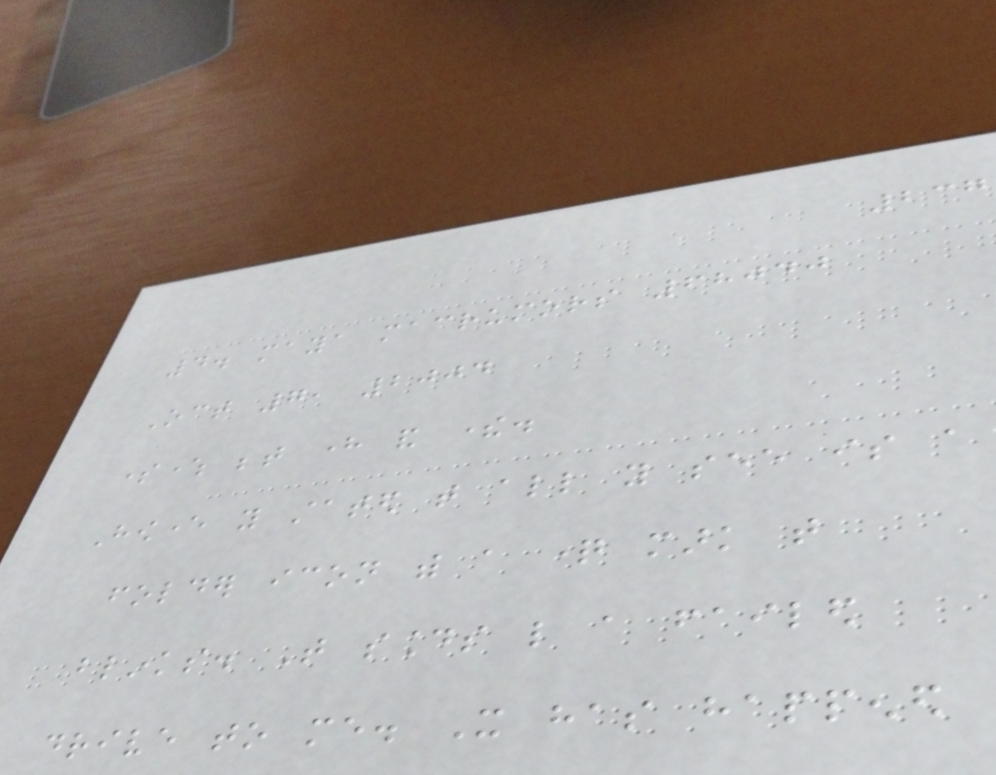237
4. maya macrumors 68040
Oct 7, 2004
somewhere between here and there.
However you stated that all you see is a
folder icon with a question mark that
blinks. That sounds like a failed
drive to me. It has happened
